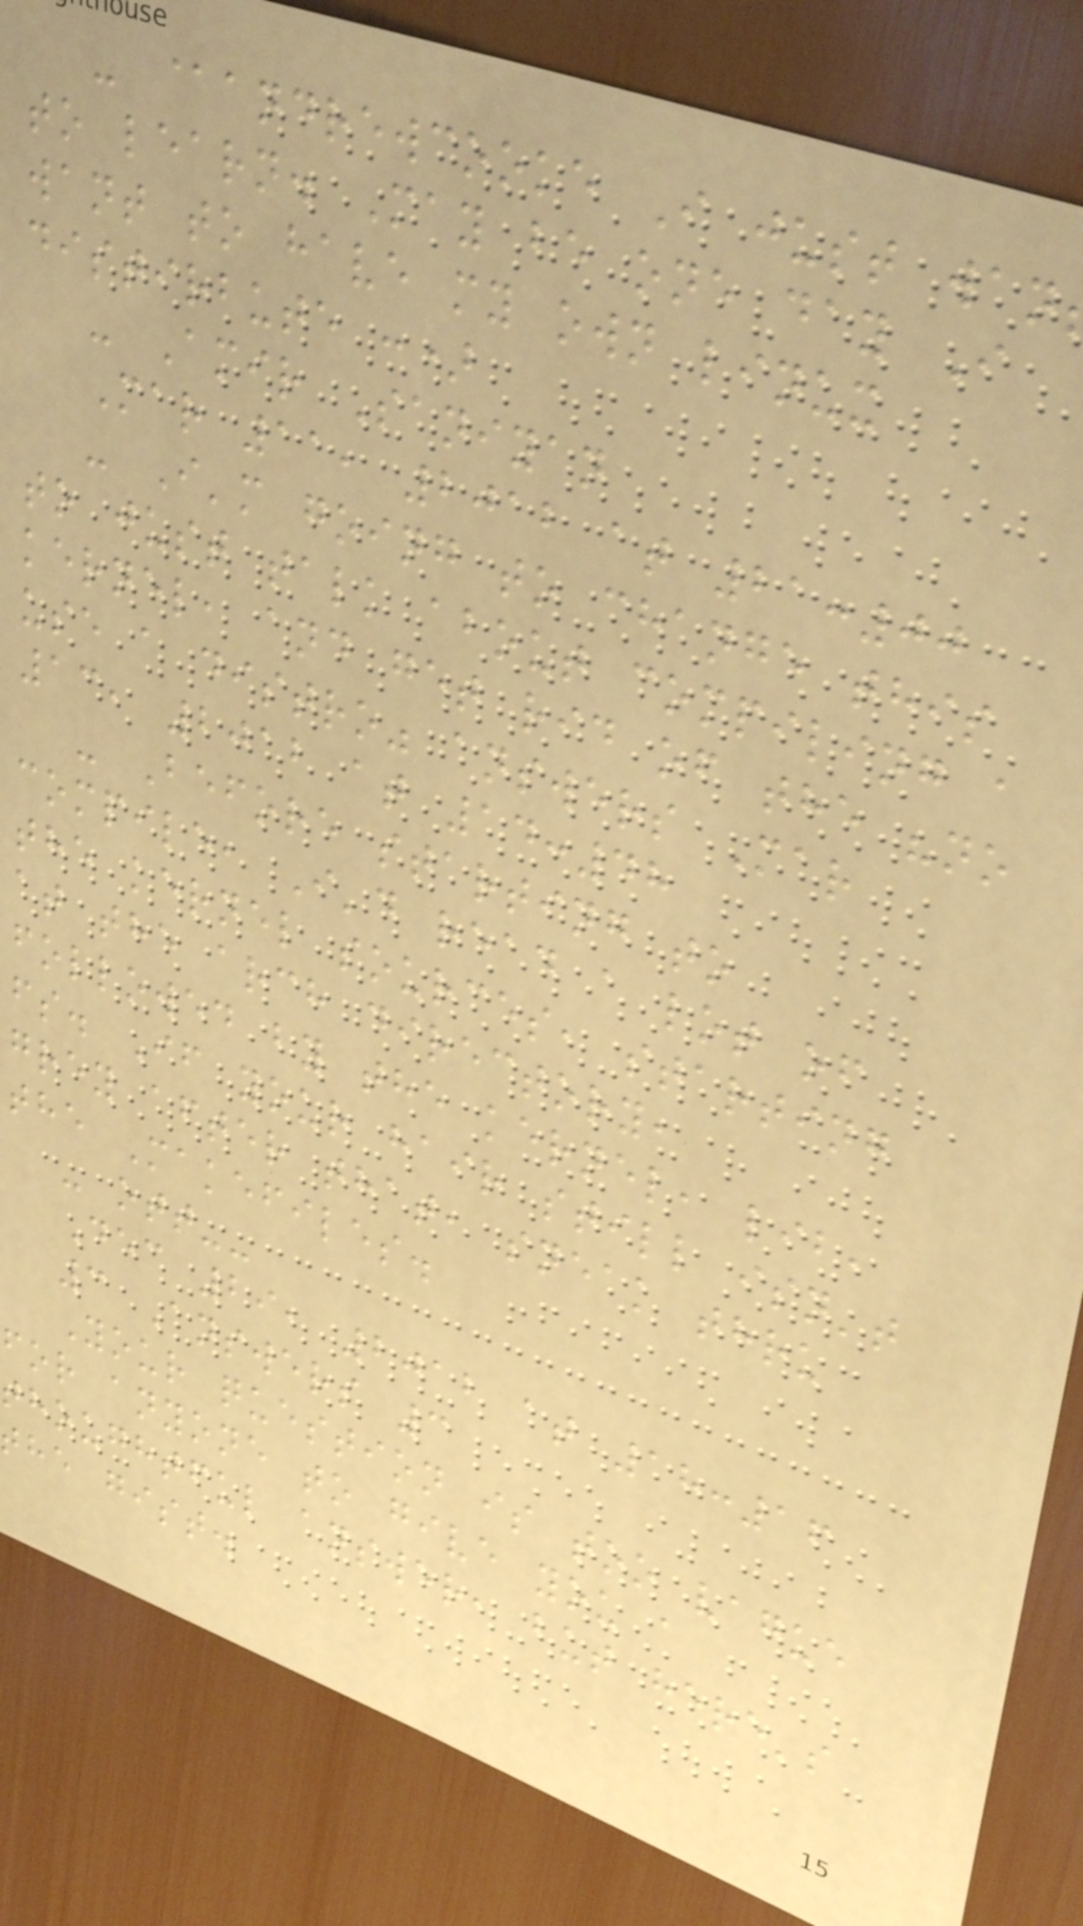- @andrewcooke I just wan
to learn. May be one day I
want to have my own linux
distirbute :)
- Amir Saniyan
Mar 11, 2012 at 21:00
- I'm going to change this
to just talk about compiling a
kernel, and get rid of the "no
use a distro" answers Mar
13, 2012 at 14:48
- Before starting to
compile, I'd read a lot of
the kernel sources, starting
at the arch directory,
followed by the kernel, lib,
fs. If your hair still isn't
grey after that, sneak thru
the Makefiles.
- ott--
Dec 29, 2012 at 18:16
3 Answers 3
Your question is too vague
for anyone to give you a
thoughtful answer, but here's
he gist.
